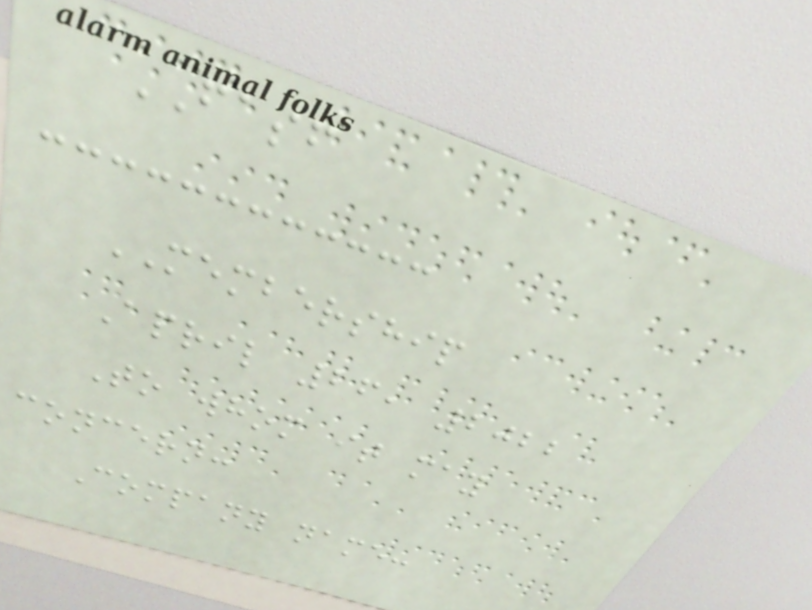FASF
MEMBERSHIP
April 26, 2022
To whom it may
concern:
Company name:
